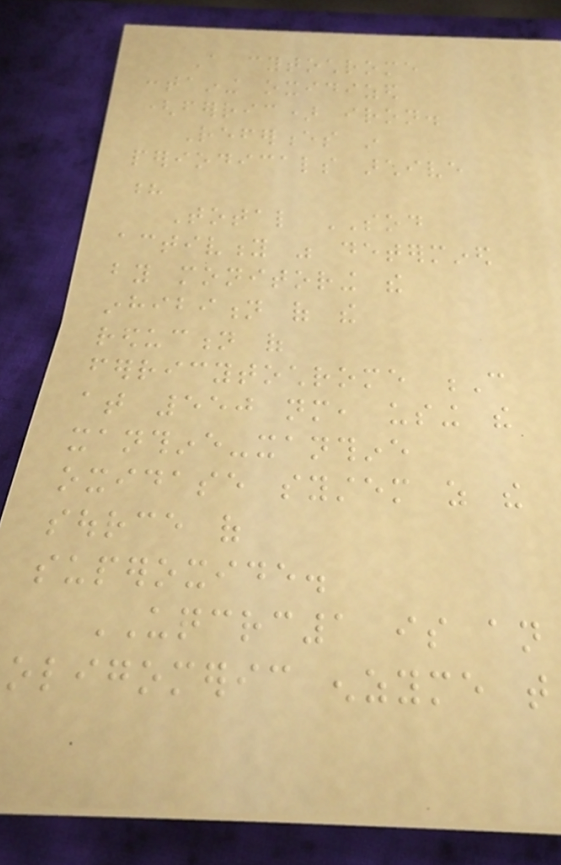A cytochrome
containing oxidized
(ferric) iron.
References in
periodicals archive
?
Total SOD
activity was determined
by monitoring the
inhibition of the
reduction of
ferricytochrome C
at 550 nm, using the
xanthine-xanthine
oxidase system as the
source of
superoxide.
UQCRC1 is an
oligomeric enzyme that
